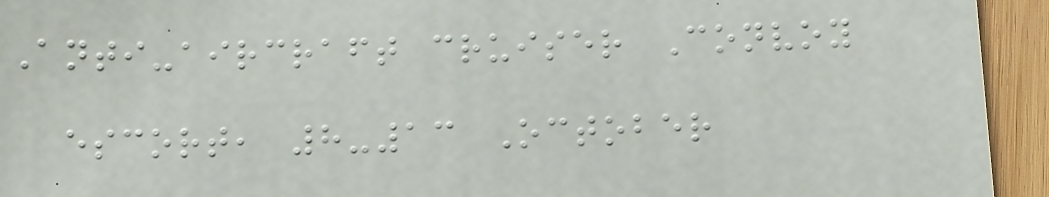Anti-aircraft cruiser Convoy
escort, 8-13 October
